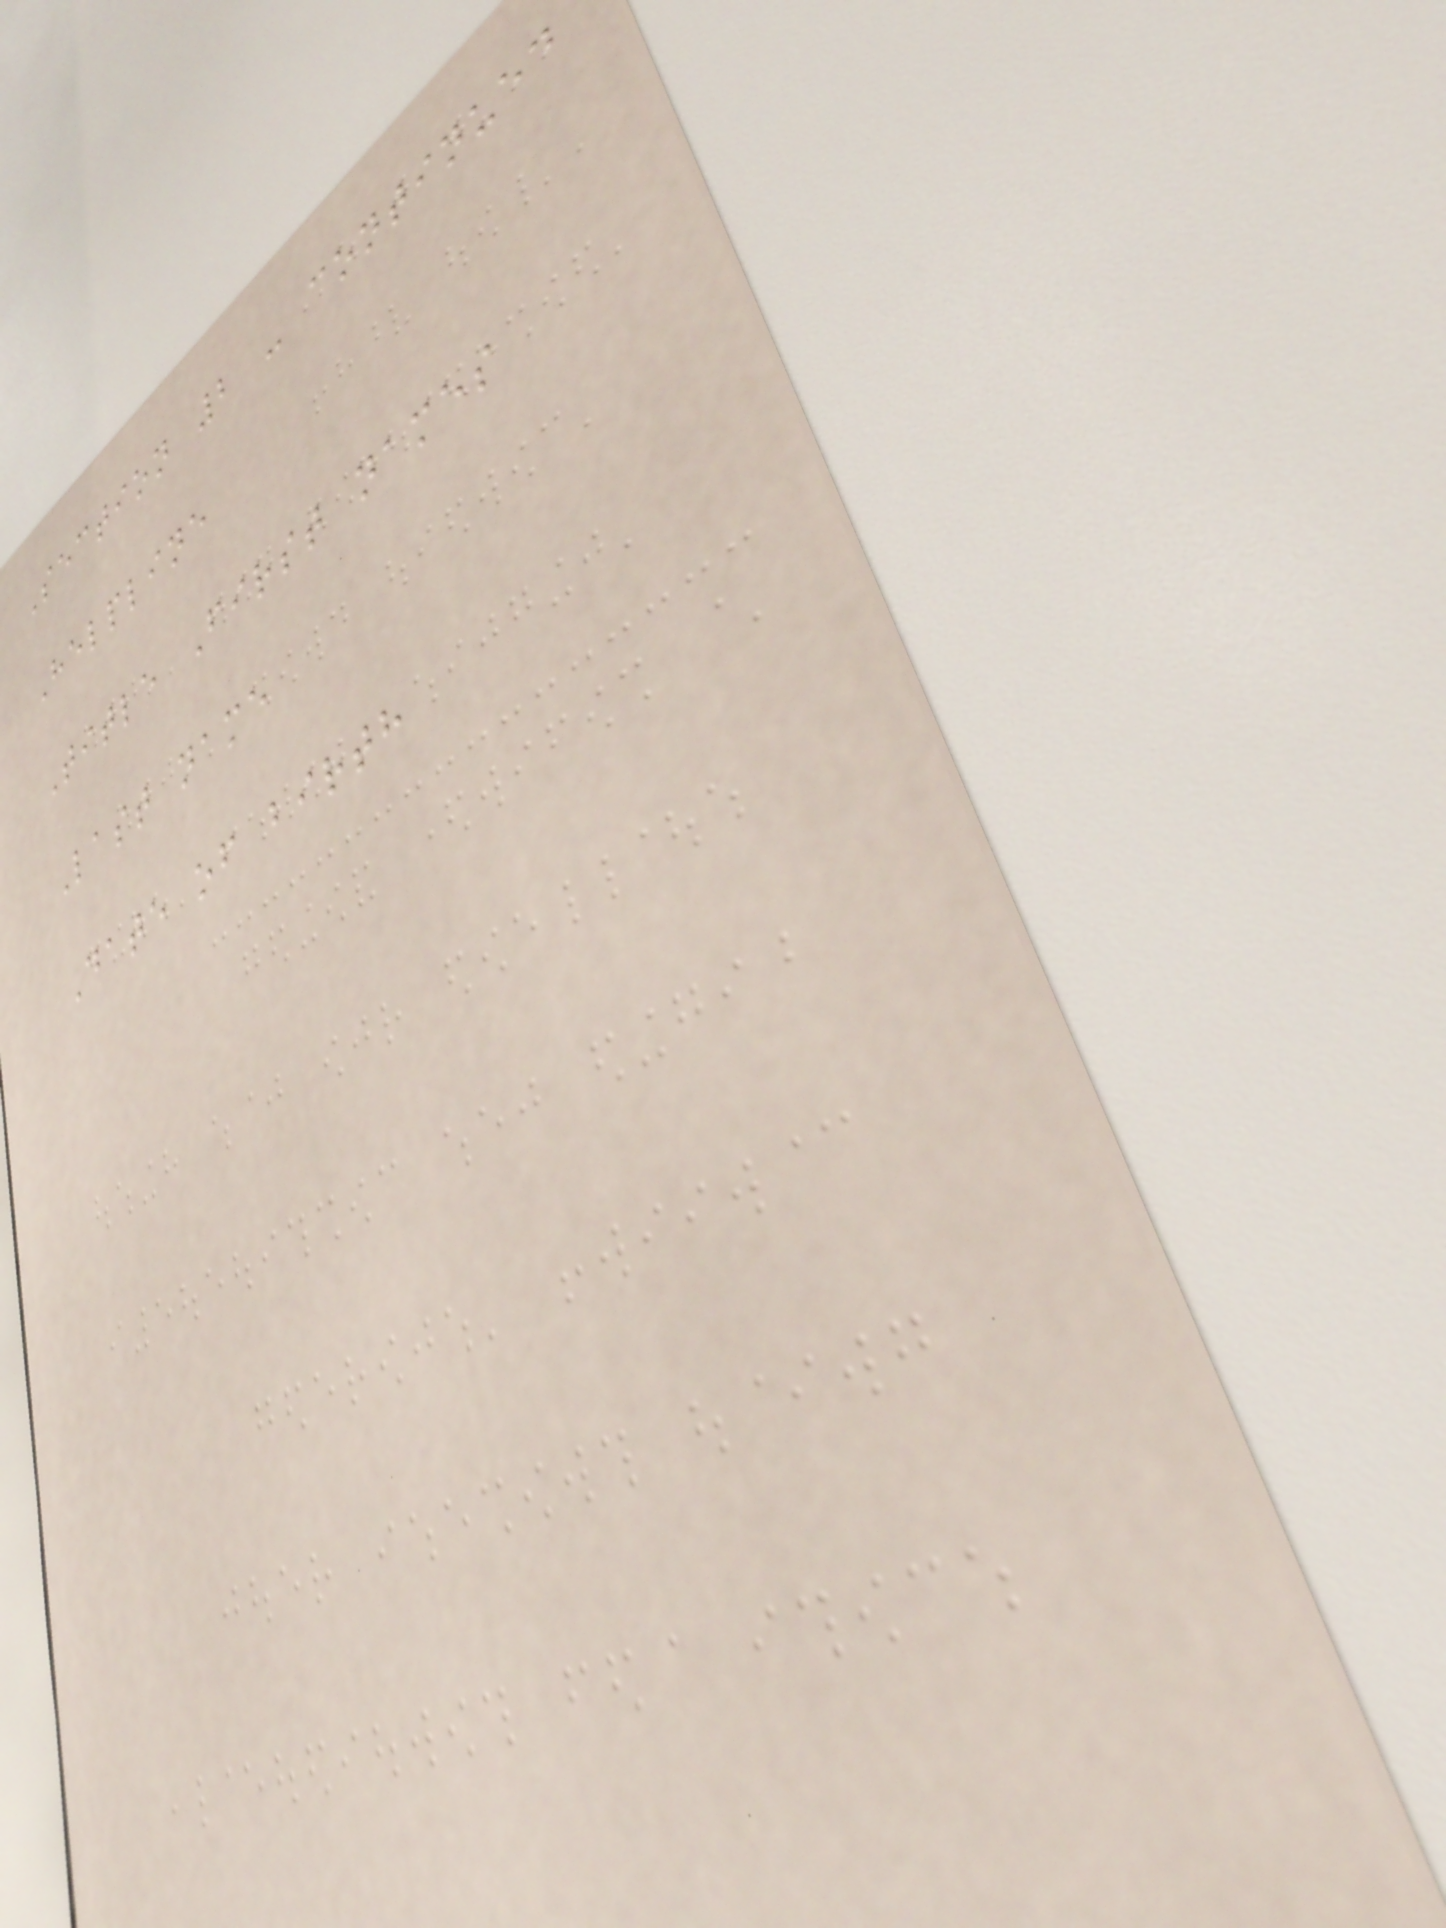Section 2 - continued
Helpline
Title First names
Last name
Date of birth
